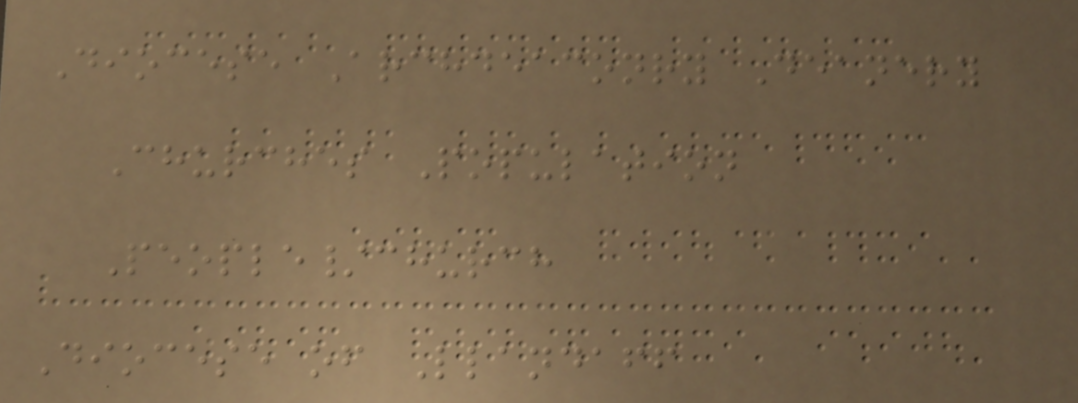Diocese Archdeaconry Deanery
Churches Population
People/church
Diocese of Llandaff
